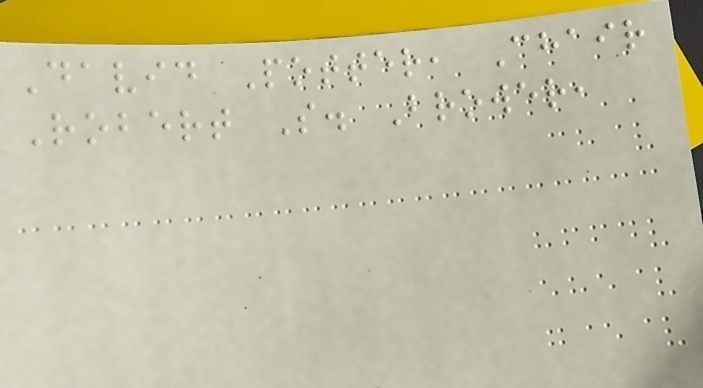David Potter, Chair
Robert S. Brower,
